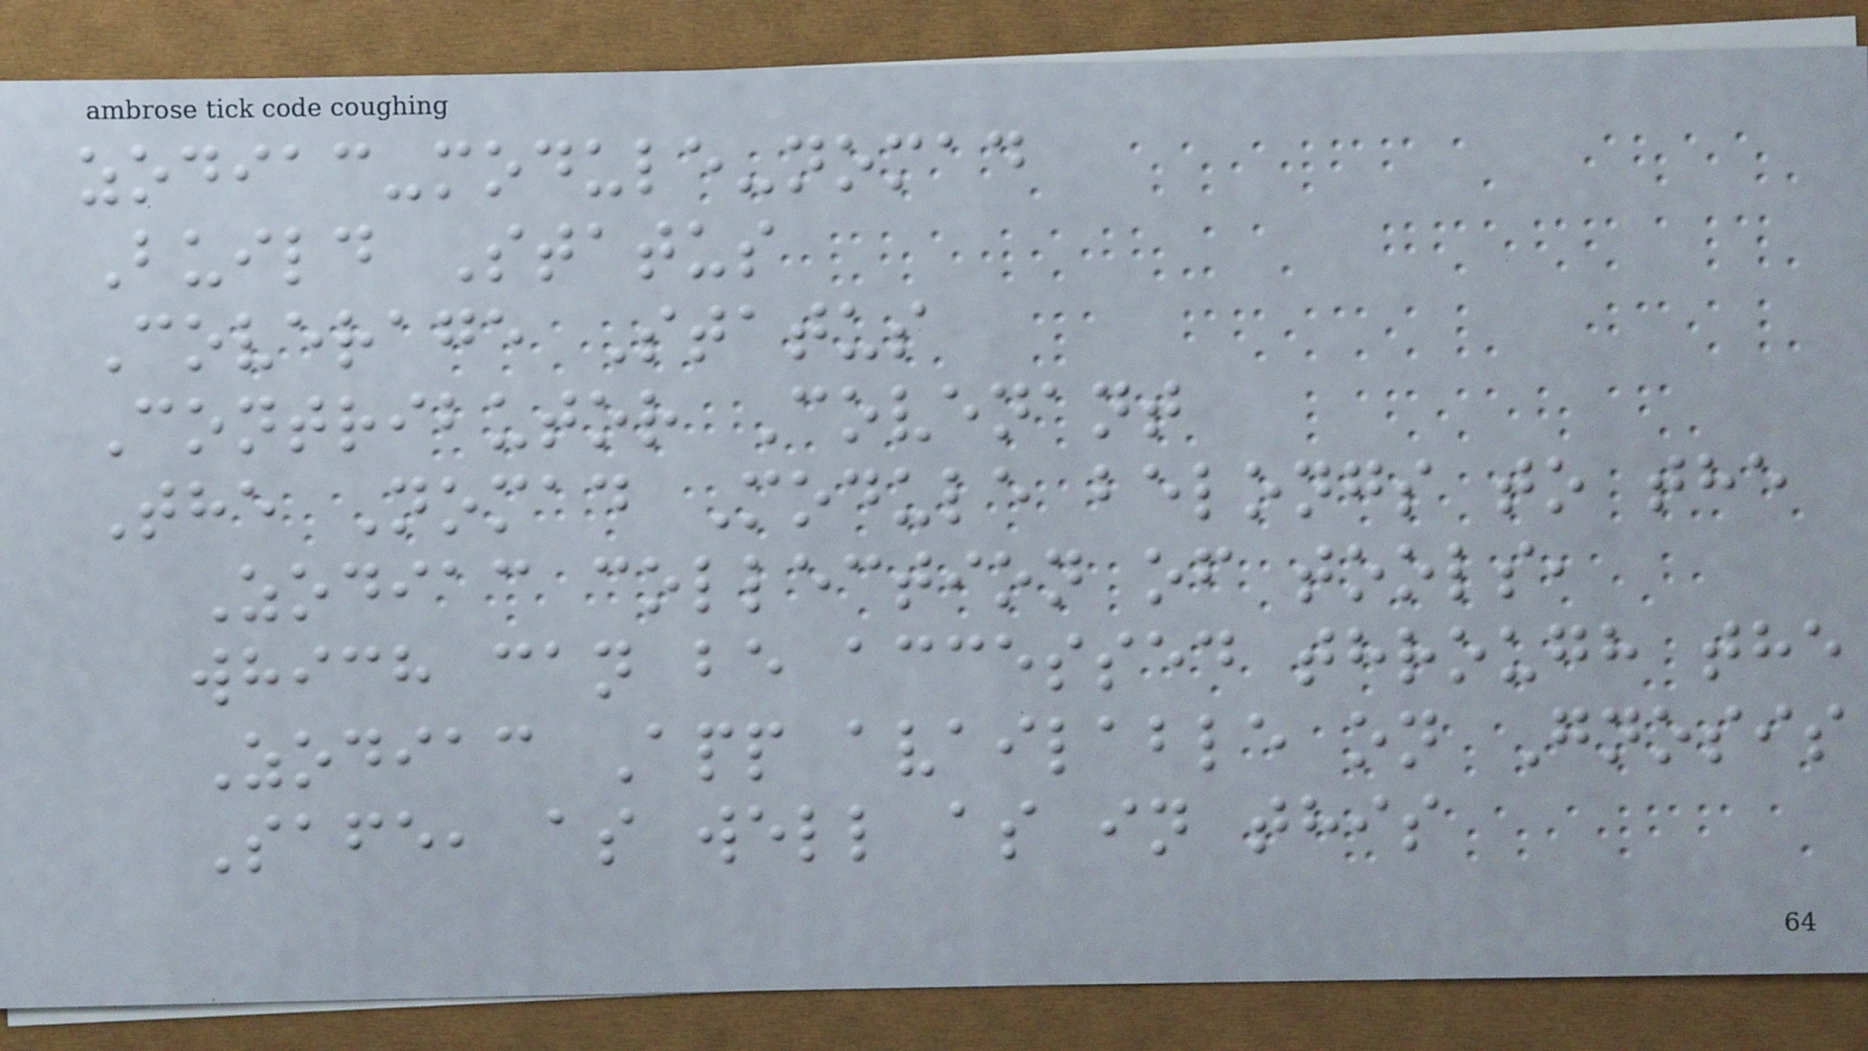zodiac-module-nomad
Build Status
Coverage Status
Contributor Covenant
The Nomad Module belongs to the
Zodiac collection of tools,
which can be accessed through the
Zodiac App available on Gnosis
Safe, as well as in this
